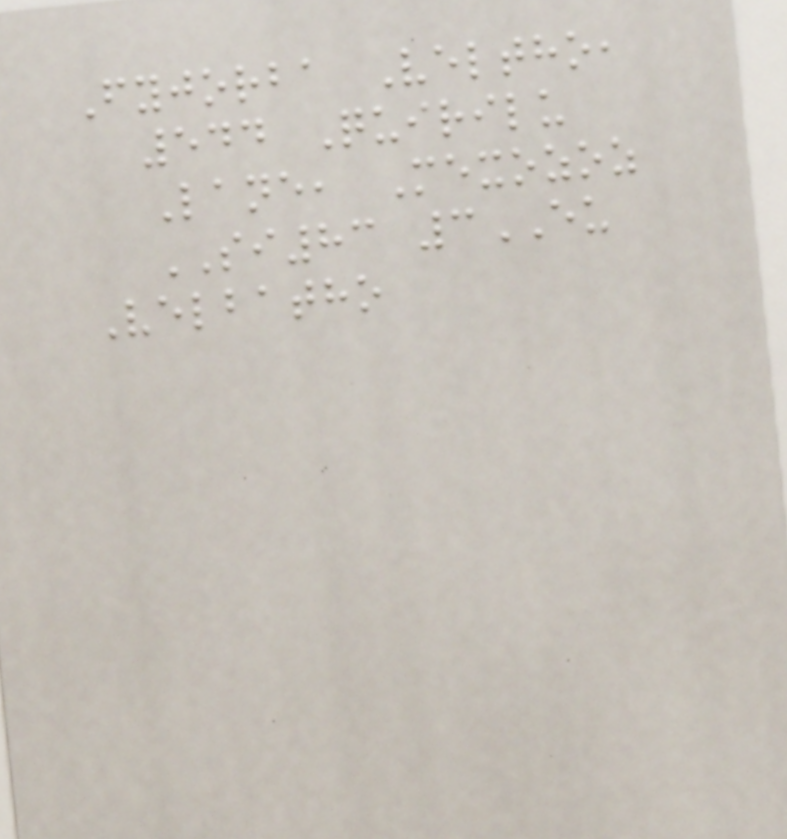Fyjorba Veltho,
544 Quirilu
Lane, Mexozoz
SI83 3EU
Velbatho
